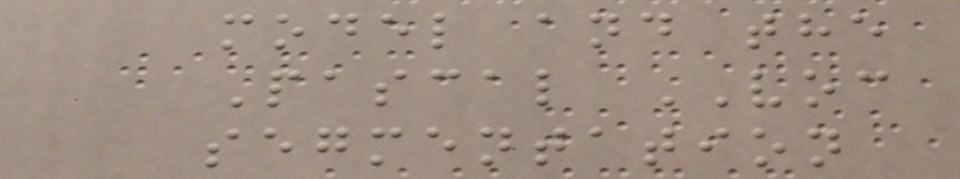model and the
Pascal VOC
segmentation
